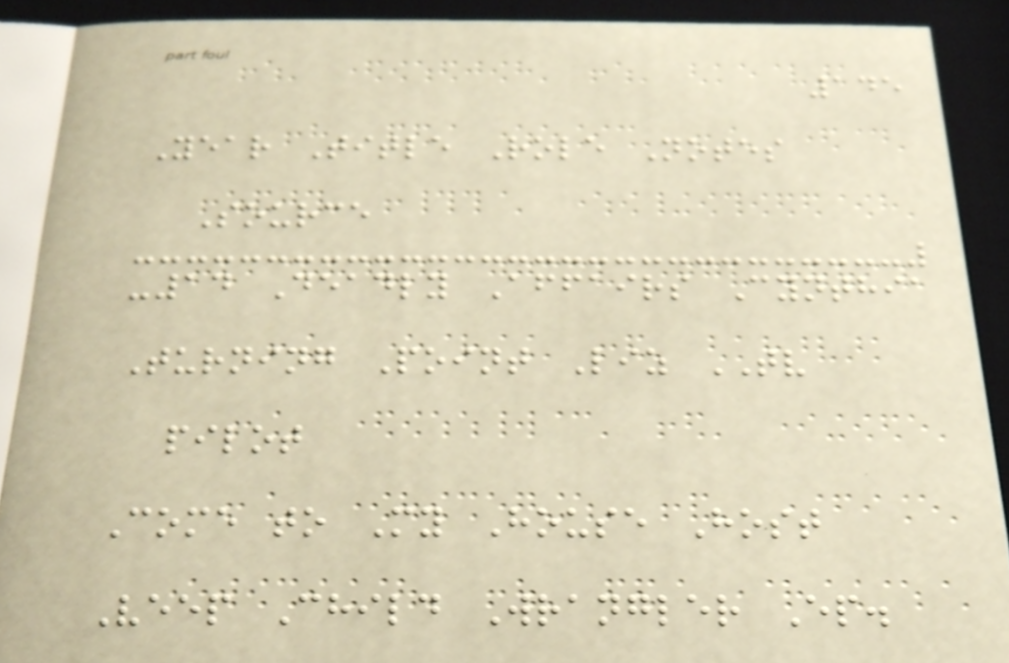145
Year Title Role Notes
Source
-14 Deadly Affairs Cynthia
Turning Point Liz TV
pilot
Come to My House Host
Veep Child Wrangler Ep.
